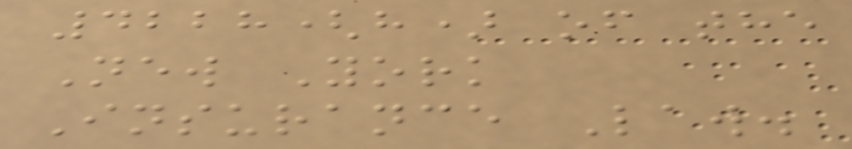4228(h) of the
New York
Insurance Law.
